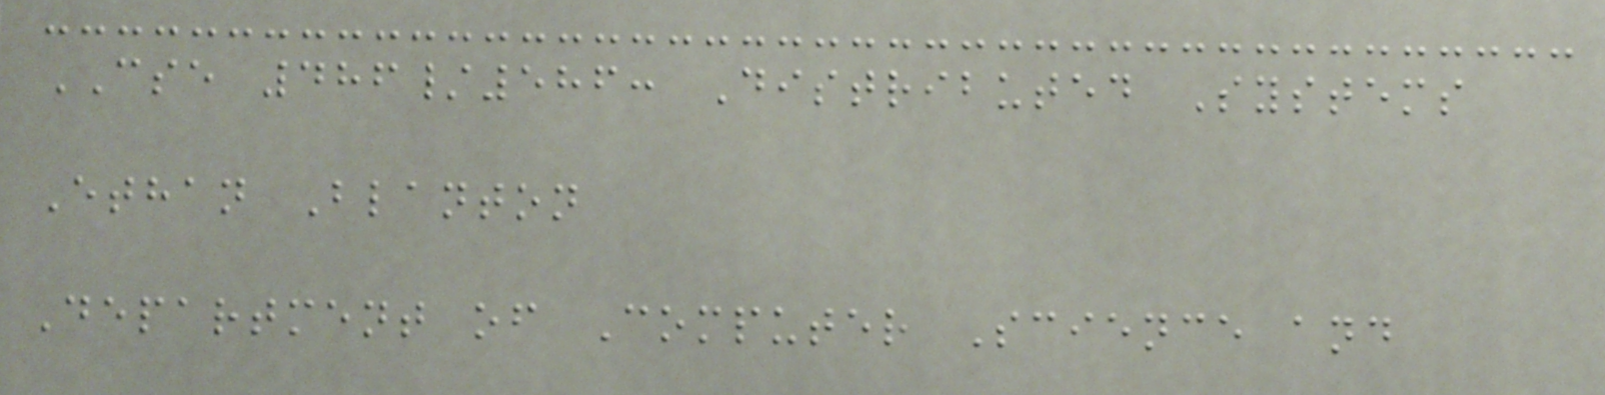CSE 486/586: Distributed Systems
Ethan Blanton
Department of Computer Science and
